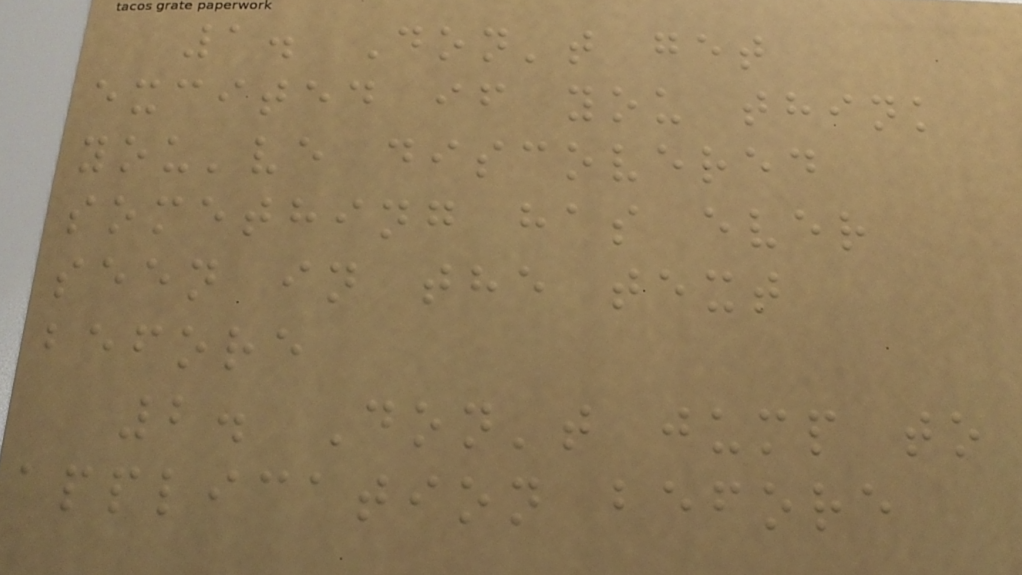1. Don't get
excited if you think
you've discovered
something has ever
seen in the text
before
2. Don't jump to
application before
